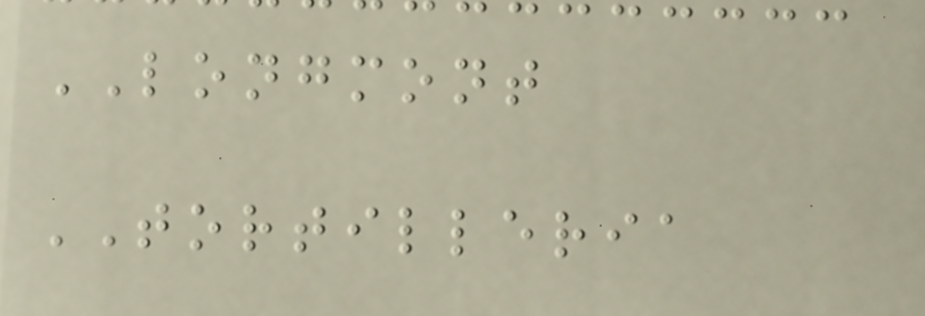LONGMONT
TORTILLERIA
